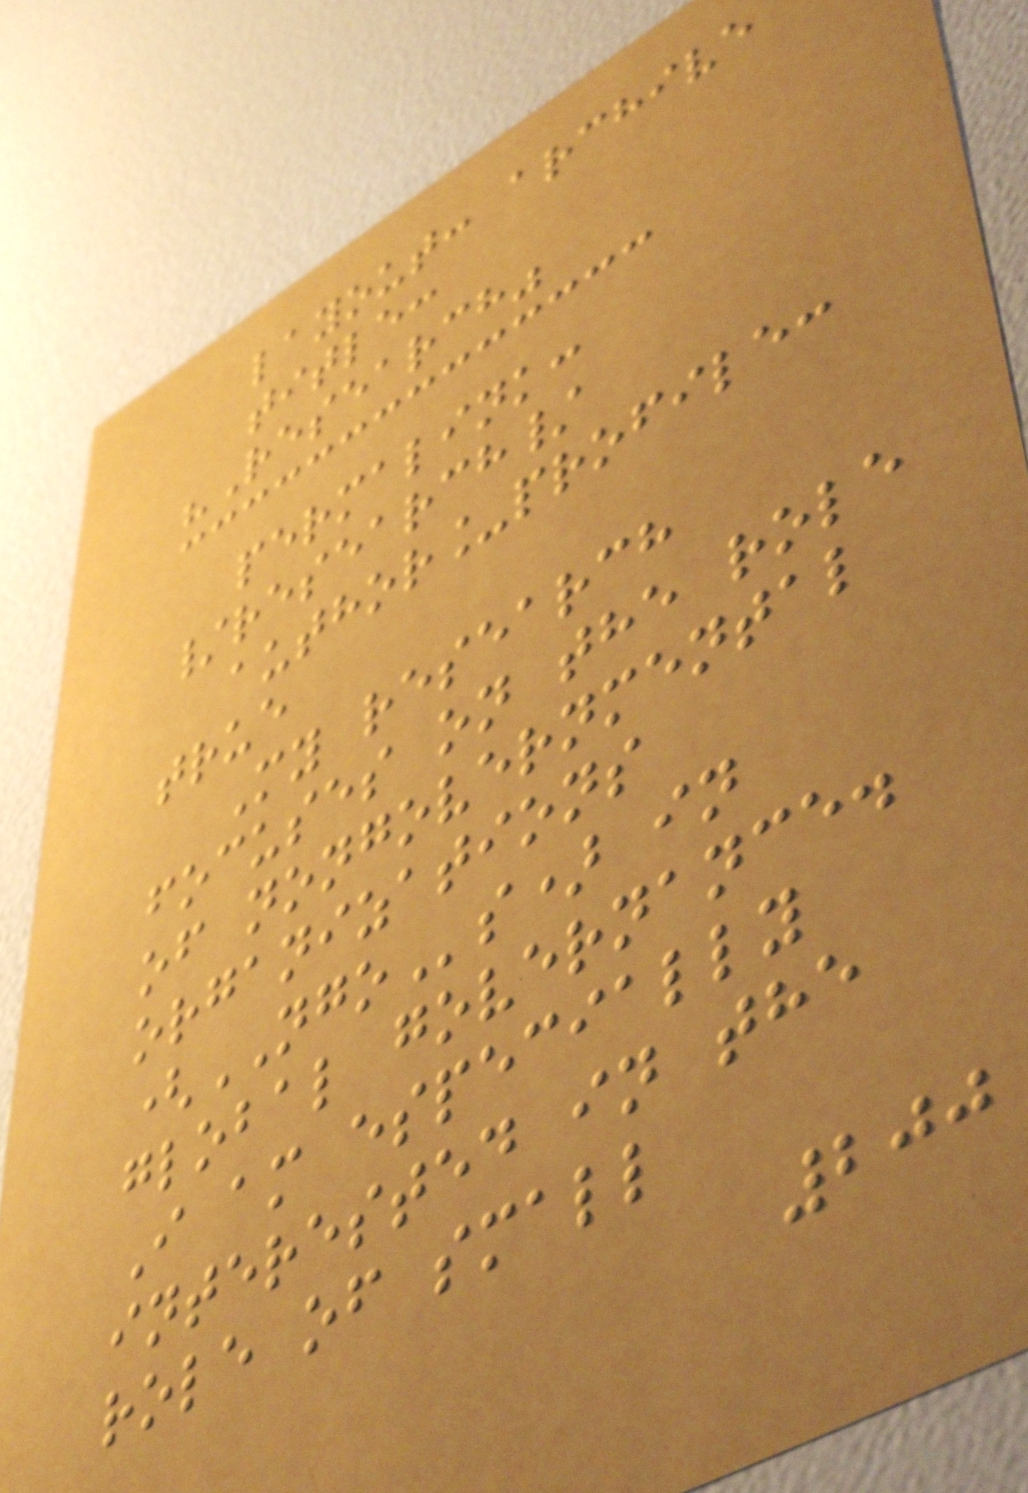layout: archive
title:
"Research"
permalink:
/research/
author_profile:
true
My research
focuses on the role
of nongovernmental
organizations
(NGOs) in
global governance.
I am especially
interested in the
role of small
200
